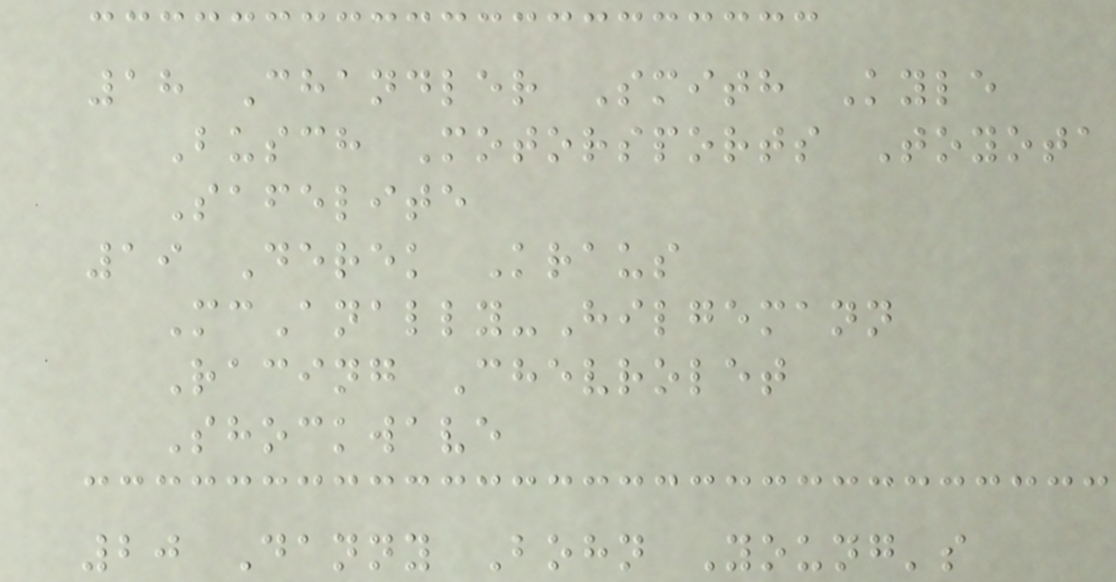18 Chandler Smith Kyle
Busch Motorsports Toyota
Safelite
19 Derek Kraus
McAnally-Hilgemann
Racing Chevrolet
Shockwave
20 Danny Bohn Young's
